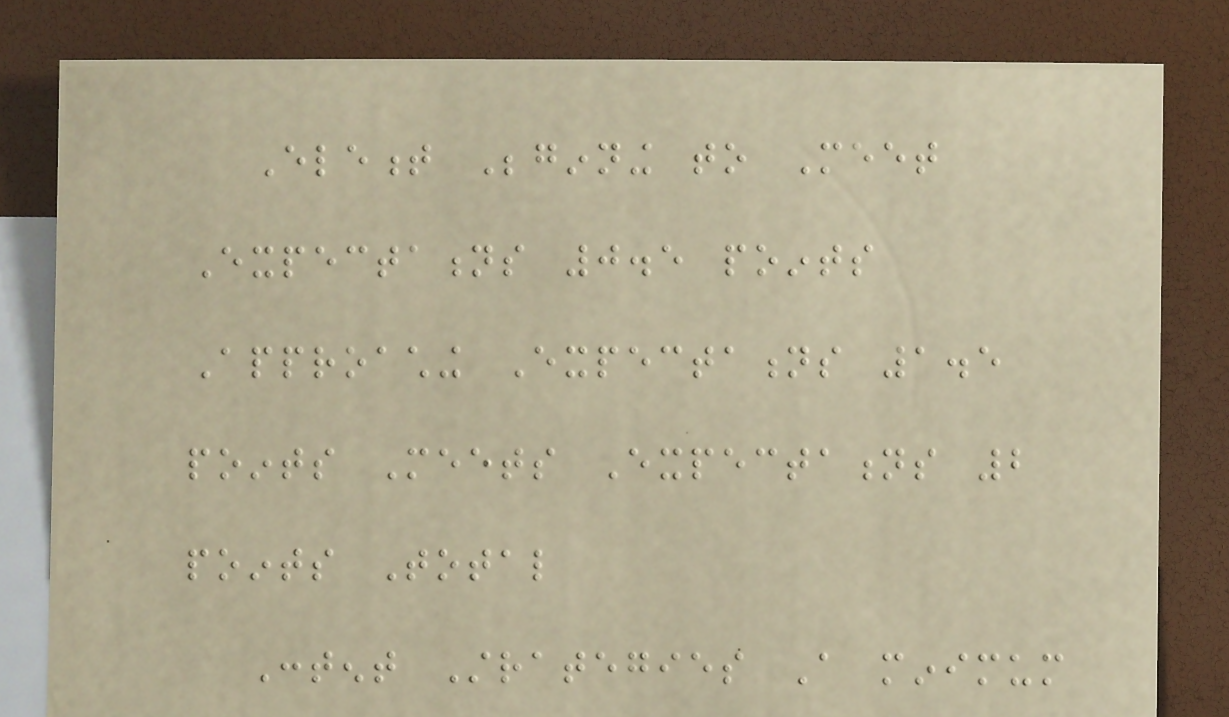Element Beginning to Meet
Expectations 0.5 points
Approaching Expectations 1.5
points Meets Expectations 2
points Total
Content Strategies A minimum
